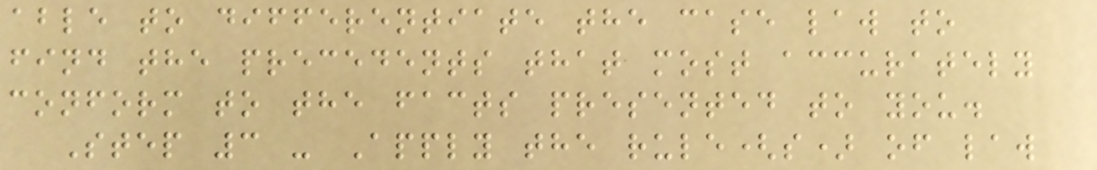able to differentiate the case law to
find the precedents that most accurately
conform to the facts presented to you.
Step 3 - Apply the rule(s) of law
